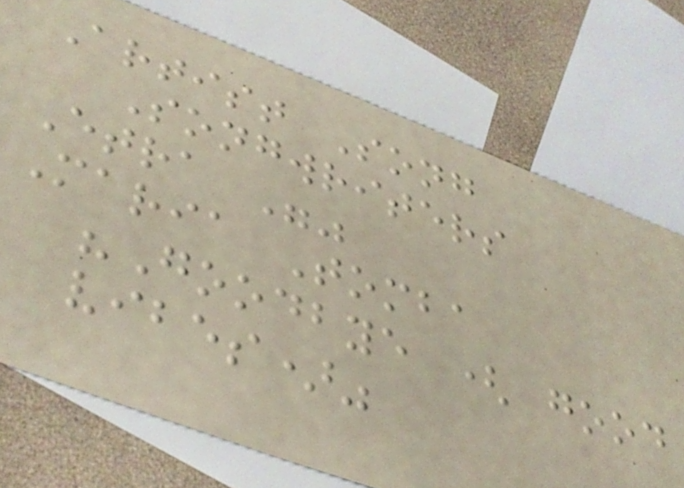Artist Song
Songwriters
Etra ""
Maria Tomba
"Goodbye ( good
vibes)"
